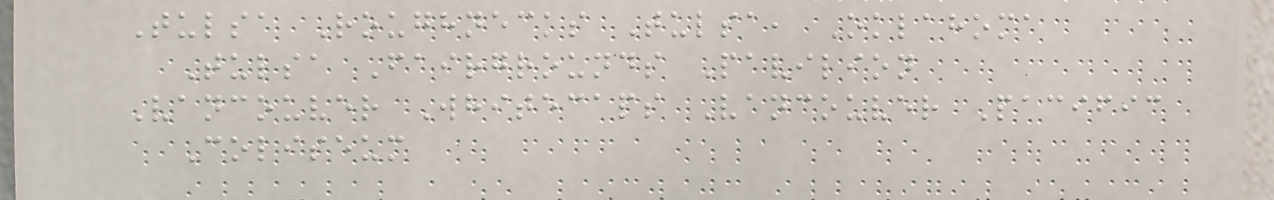Tulsa Roughnecks Tulsa, Oklahoma
Tulsa Fairgrounds Pavilion
Vancouver Whitecaps Vancouver Pacific
Coliseum
